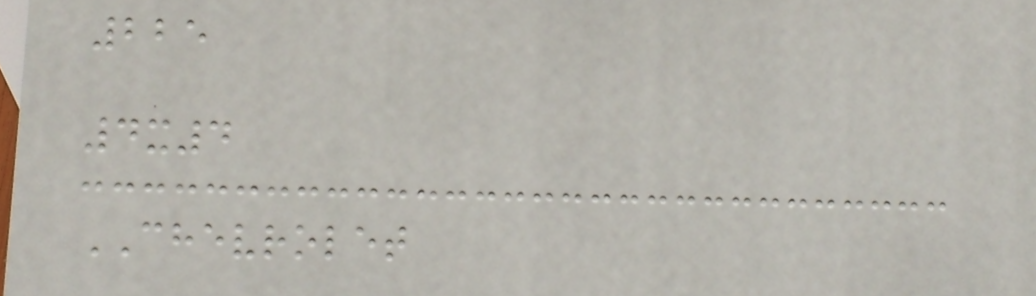225
4x4
CHEVROLET
